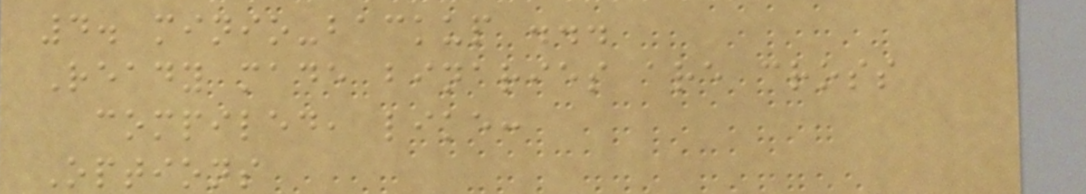4. minio-backup ...
Ready made binaries are cross
compiled, like:
Options
